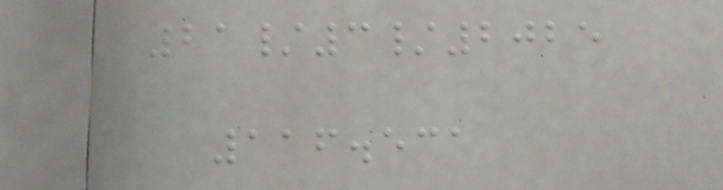21/3/2025
116.531
